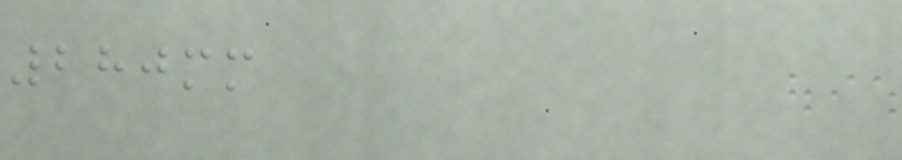280mm
